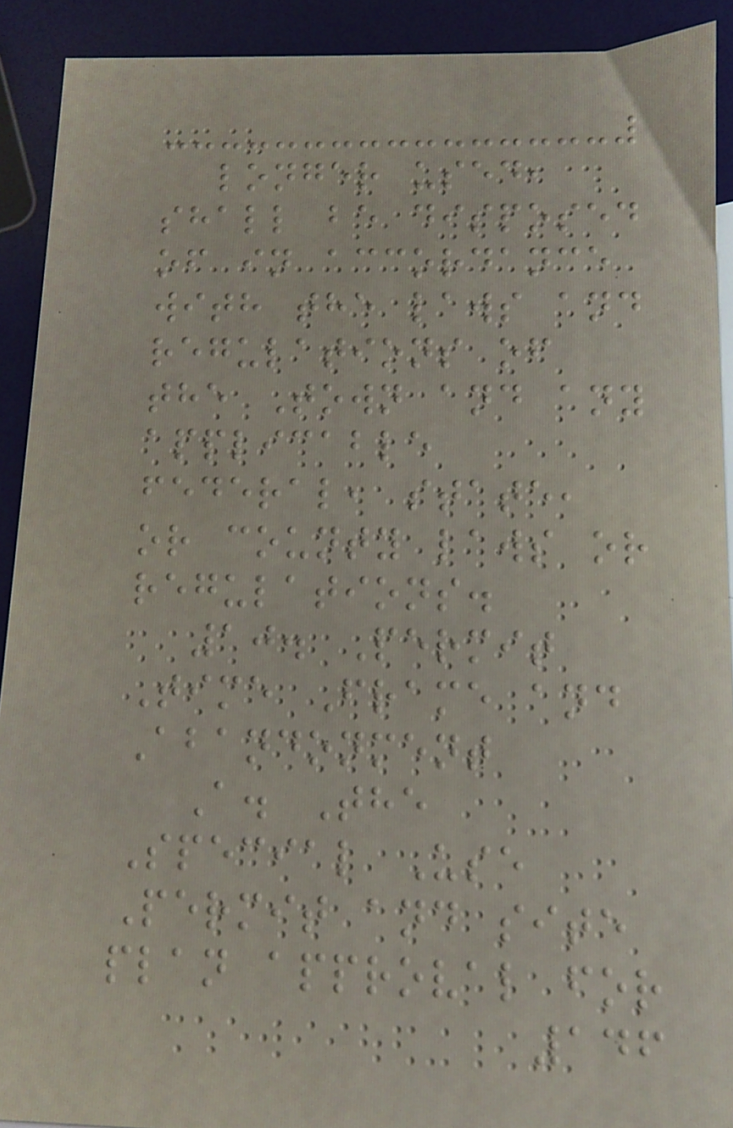longer used,
shall be disposed
of in accordance
with the laws and
regulations of
the Town and any
applicable
federal, state,
or county laws or
regulations.
10. Permit
Time Frame and
Abandonment
A. The
Special Use
Permit and site
plan approval for
146
